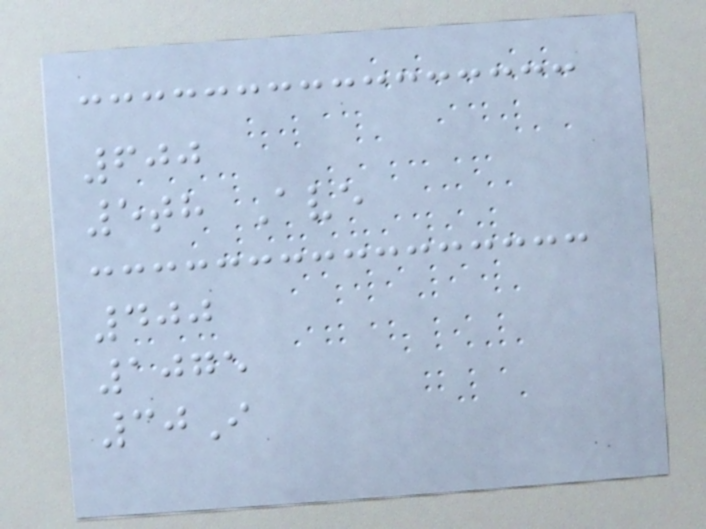600
5th Ave
400
1075
30I
